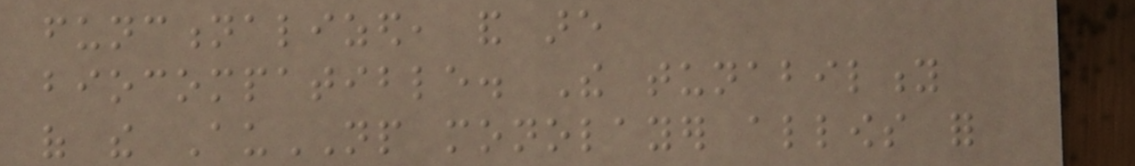functionalized, and are
biocompatible. The tunability
of the AuNP monolayer allows for
